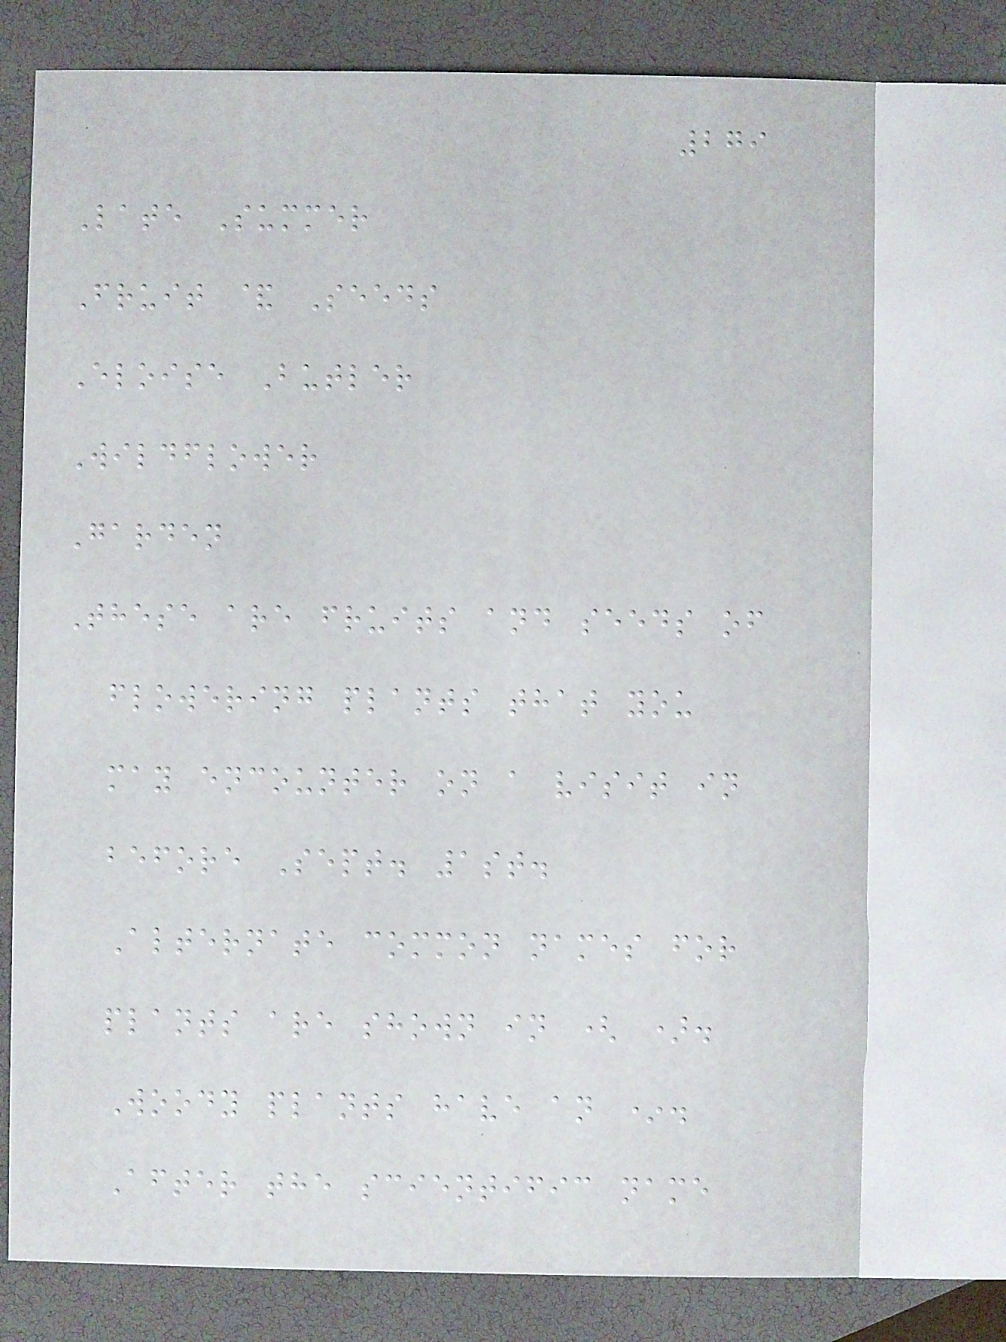279
Late Summer
Fruit & Seeds
Eloise Butler
Wildflower
Garden
These are fruits and seeds of
flowering plants that you
may encounter on a visit in
before Sept. 1st.
Alternate common names for
plants are shown in ( ).
Woody plants have an *.
After the scientific name
